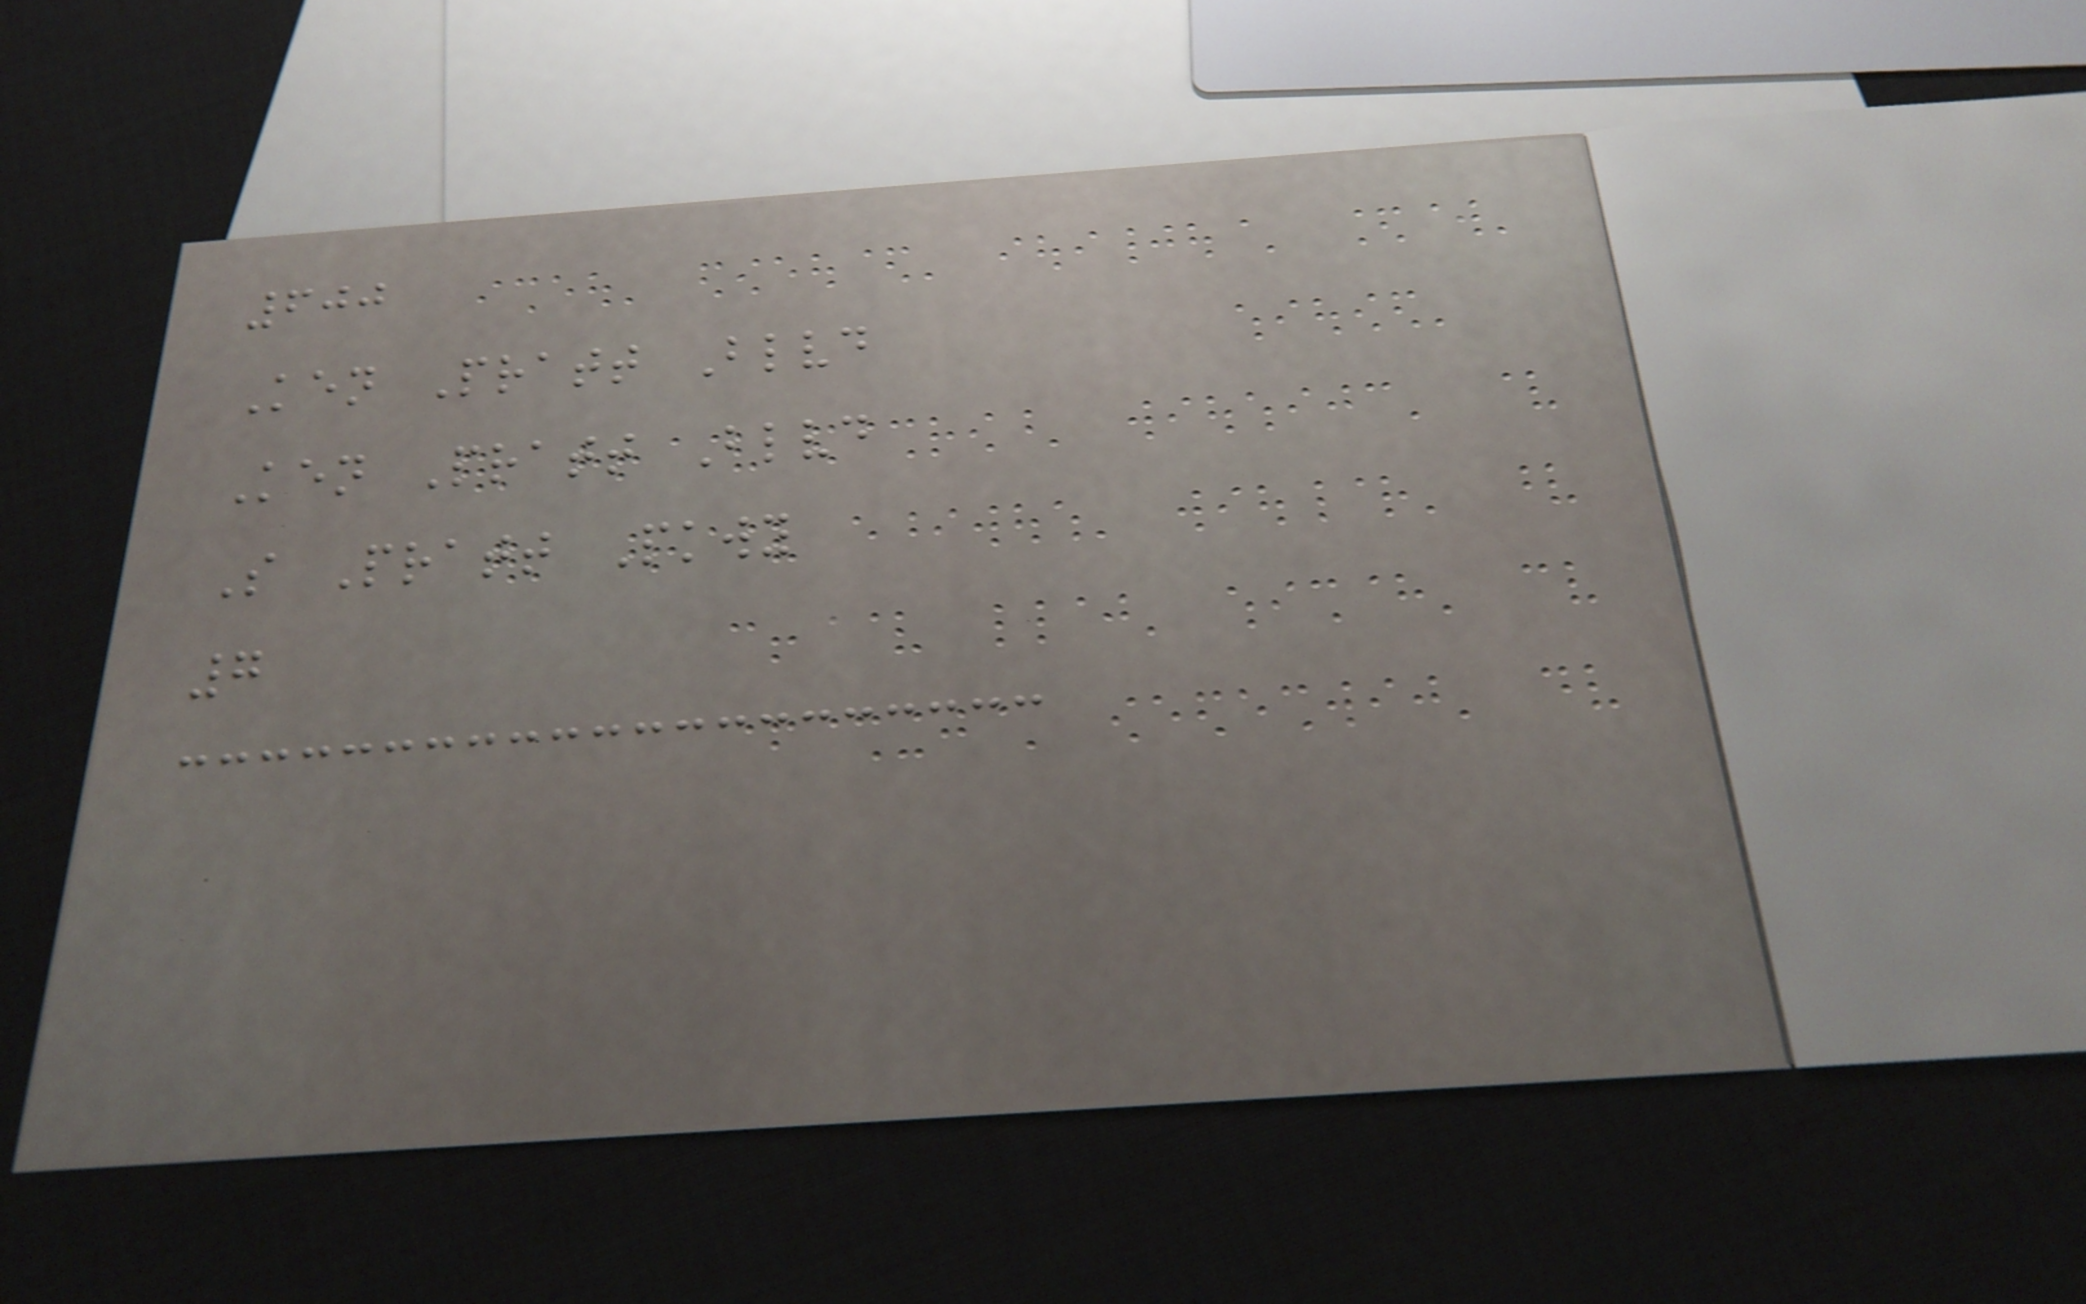600
Ken Pratt Blvd
Ken Pratt Blvd
S Pratt Pkwy
7
